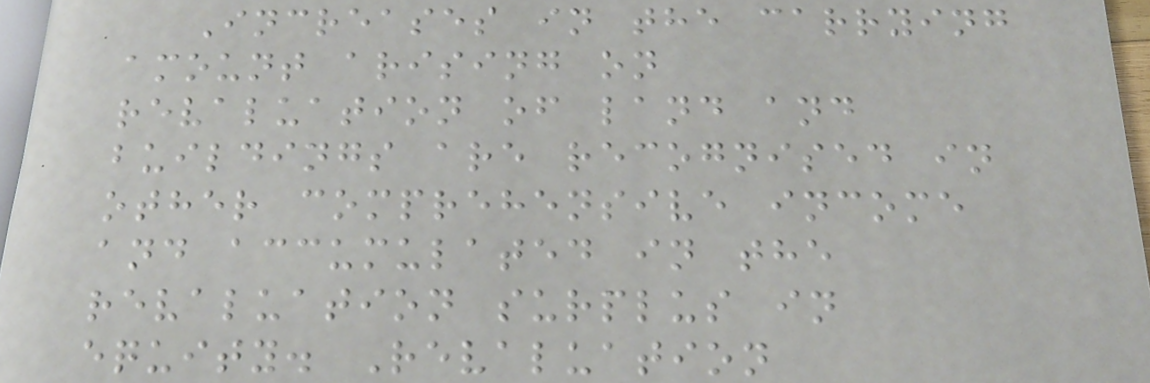Increases in the carrying
amount arising on
revaluation of land and
buildings are recognised in
other comprehensive income
and accumulated in the
revaluation surplus in
equity. Revaluation
